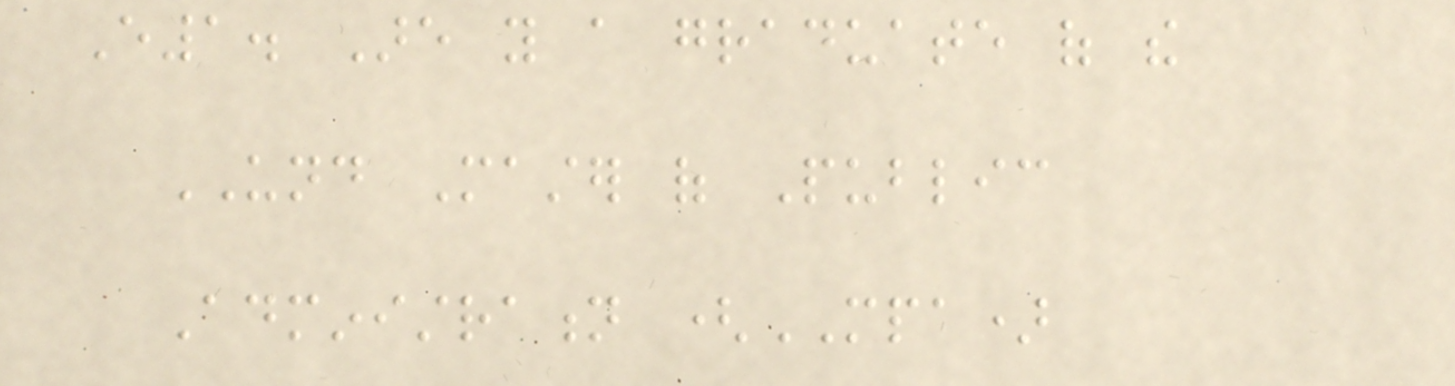E1. Are you a graduate of the
UND Master of Public
Administration (MPA)
